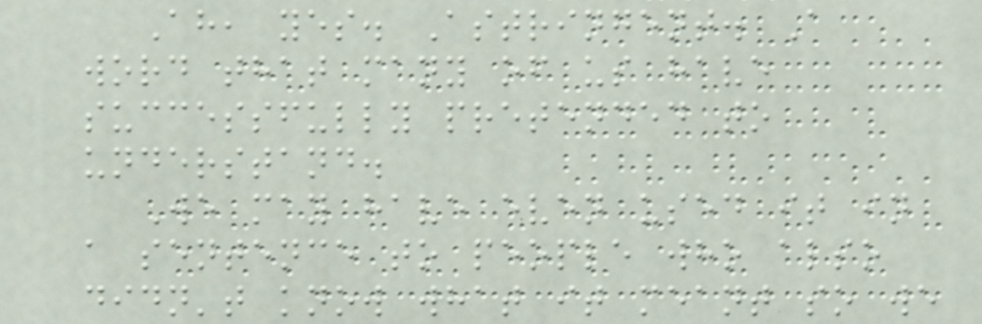Ah, yes. Astringent. A
word that many of us have
successfully pretended to
understand.
We may have even used it in
a sentence to people who also
didn't know what it meant so we
